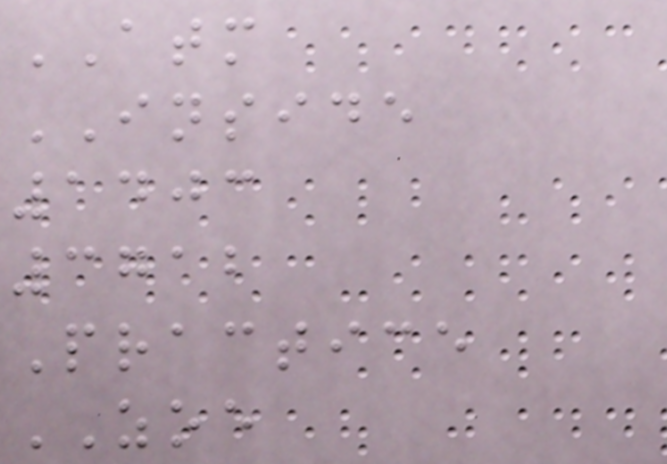ATM
INSIDE
1403
3712
Practice
ZOE
